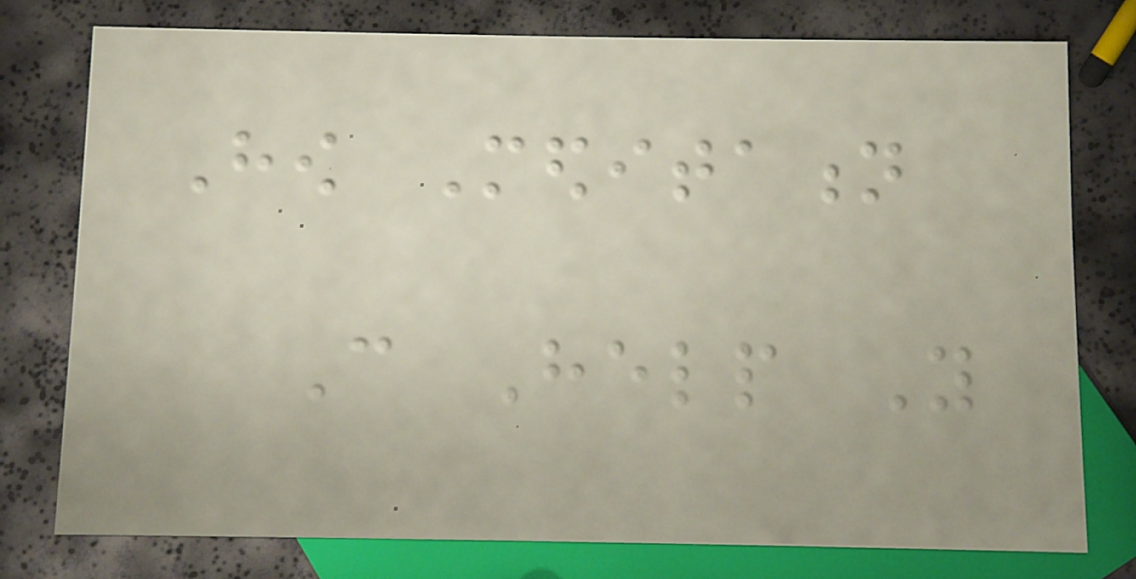How Meditation
Can Help You
